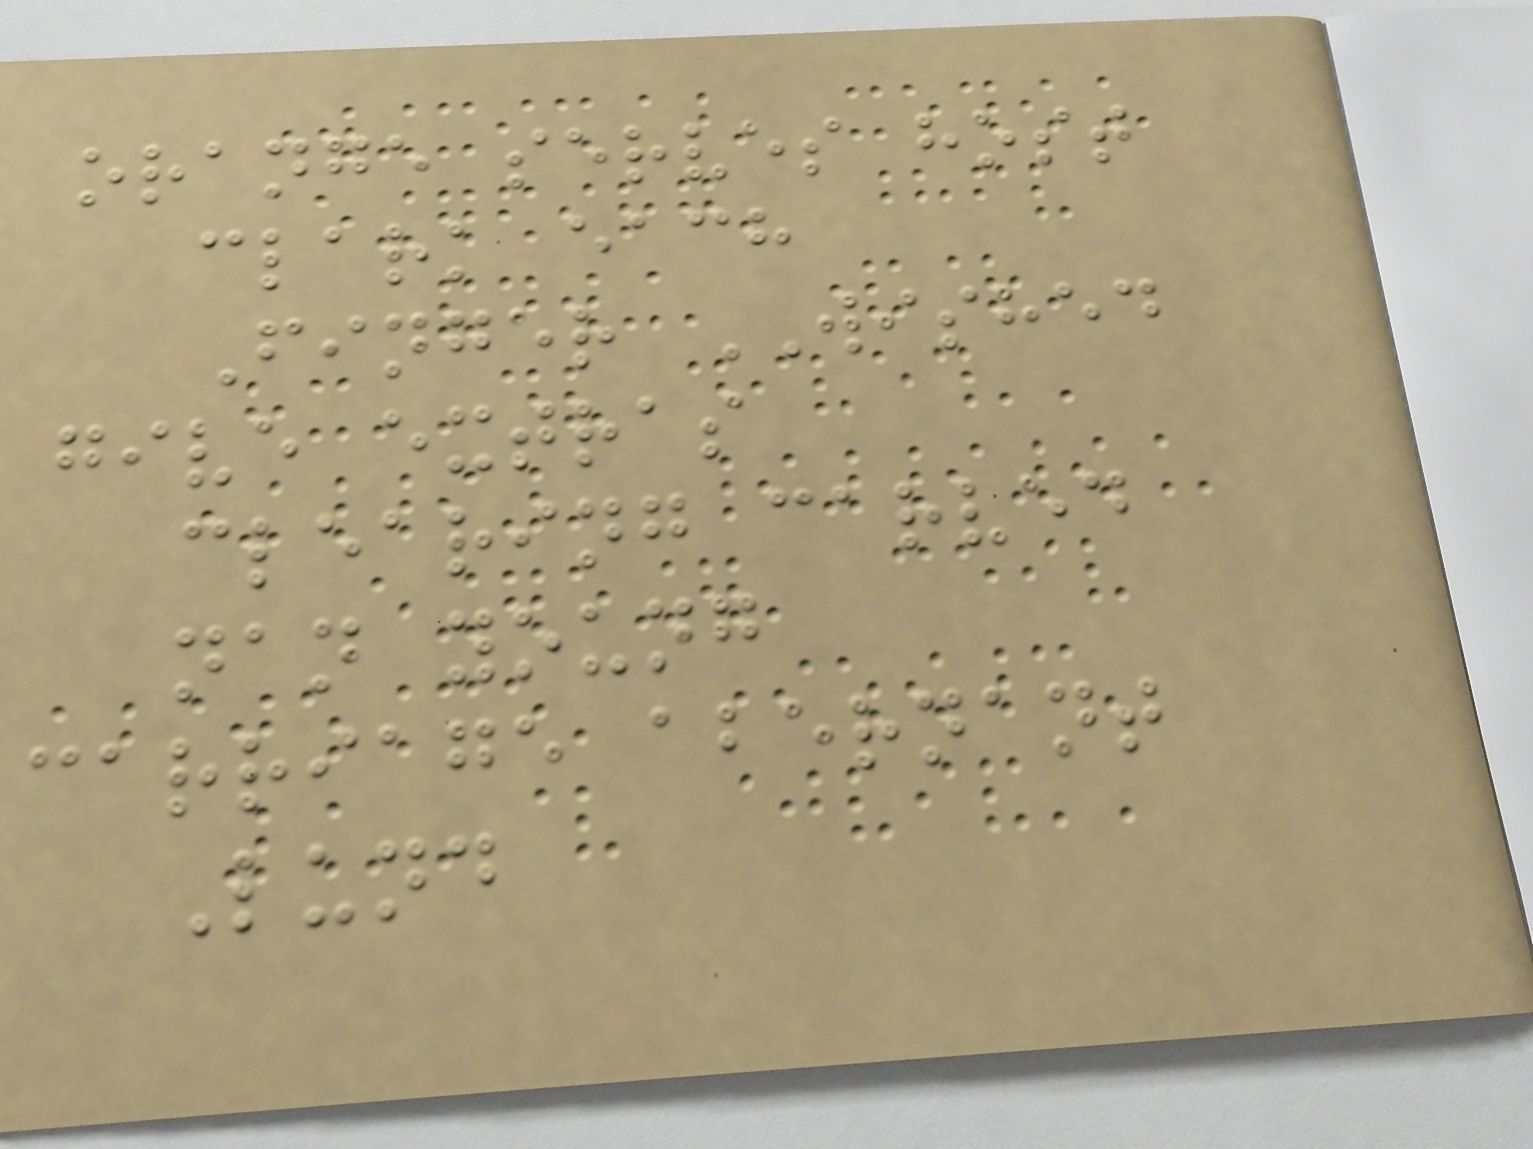orange serves host
clark each
Finger WISHED
give extras
clearing carved
nan young
carriage abernant
Lund
